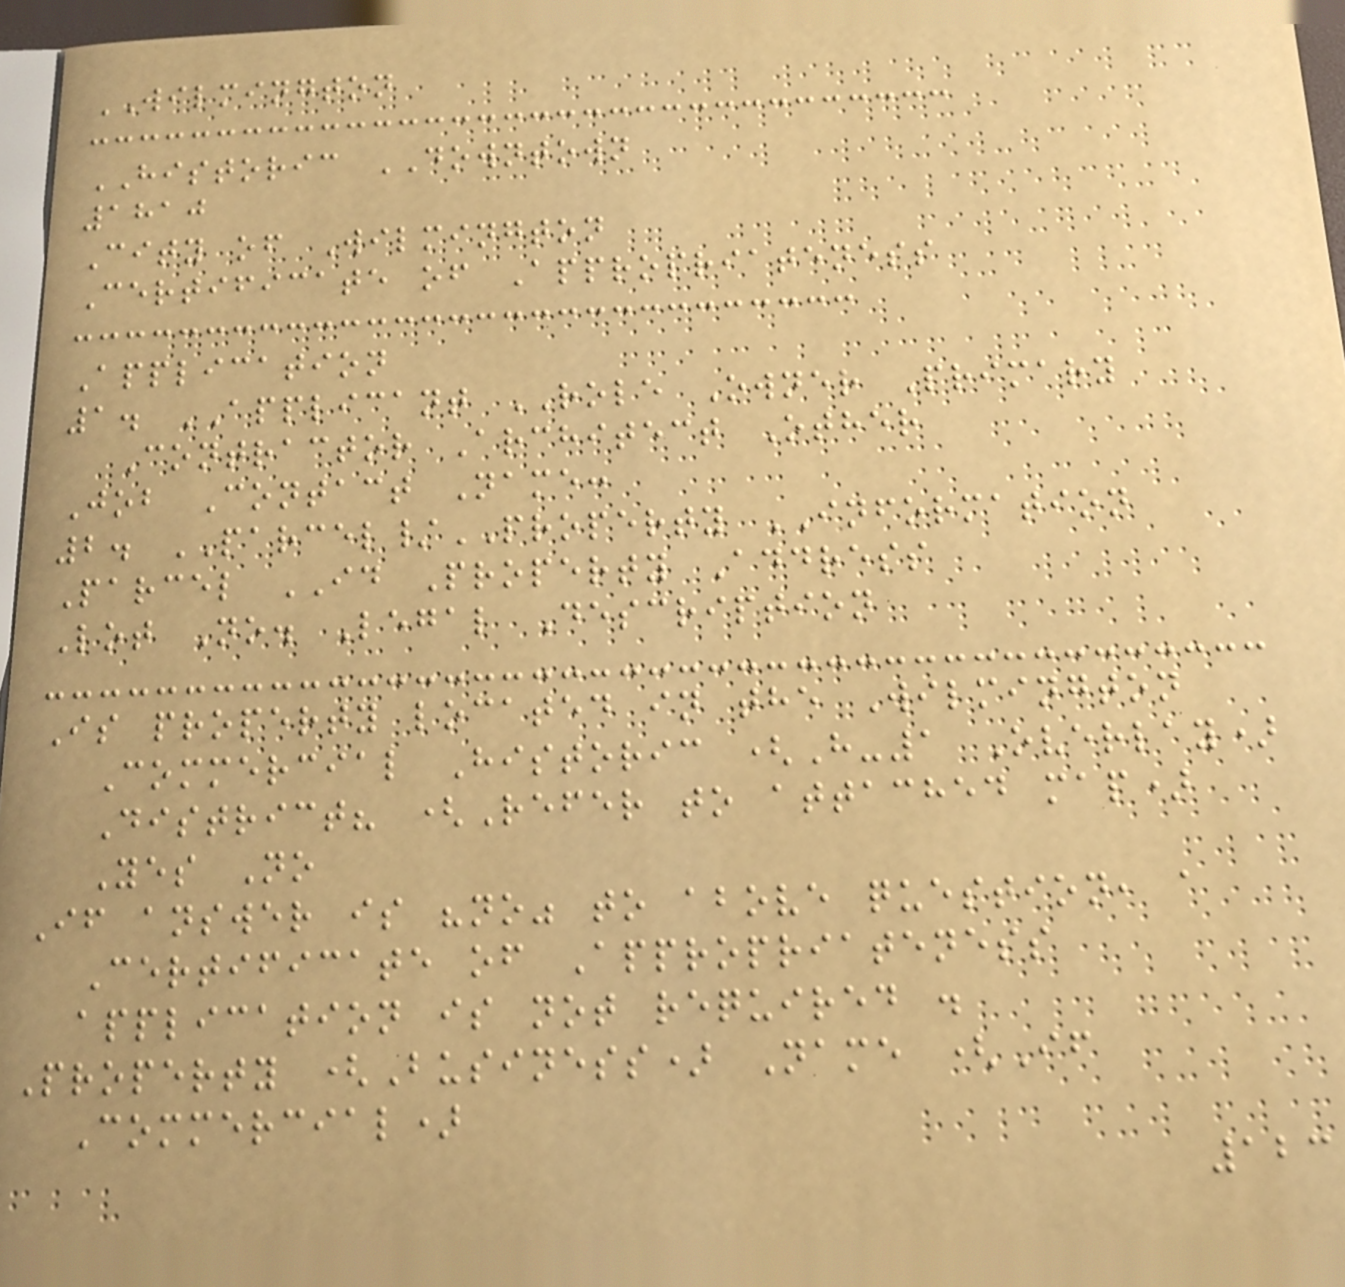WILMINGTON
HISTORIC DOWNTOWN
1810
City of Wilmington
Certificate of Appropriateness
Application
1. APPLICANT ROLE Owner Primary
Contractor Architect Other
Job Contact Name:
2. PARCEL/PROPERTY INFORMATION
Parcel ID Property Address
Lot No. Legal Description
Is property located in the Wilmington
Commercial Historic (H-1 Overlay)
District? (Refer to attached map)
Yes No
If answer is "no" to above question, a
Certificate of Appropriateness
application is not required .
Property (Business) Name (If
Commercial)
123
